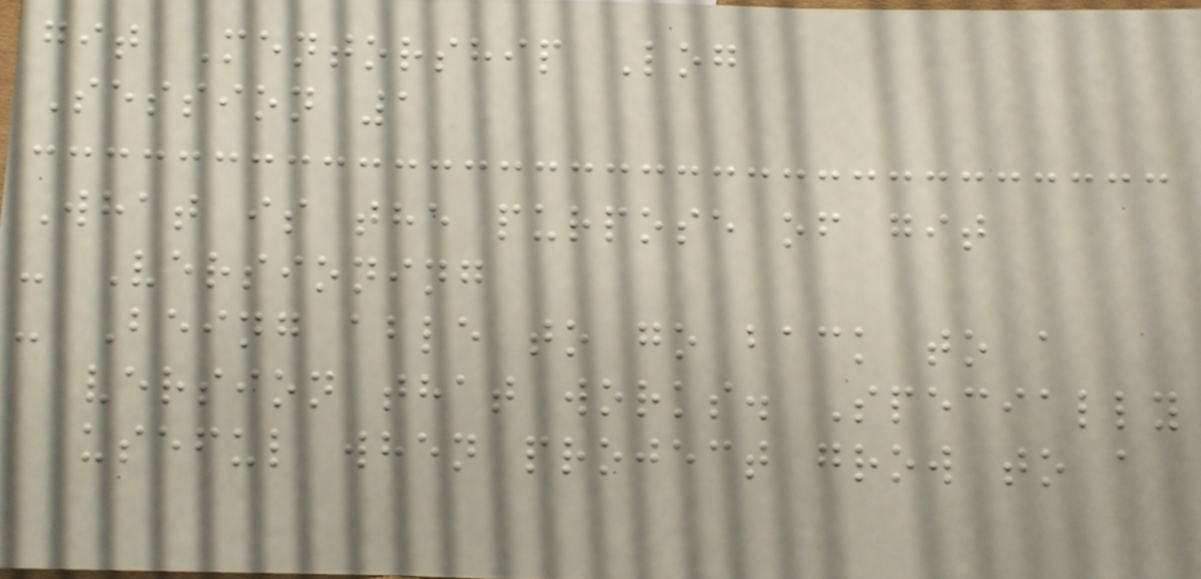git Mentorship Log
Session 1
What is the purpose of git
- Versioning
- Being able to go back to a
version that works. Specially
useful when project grow to a
